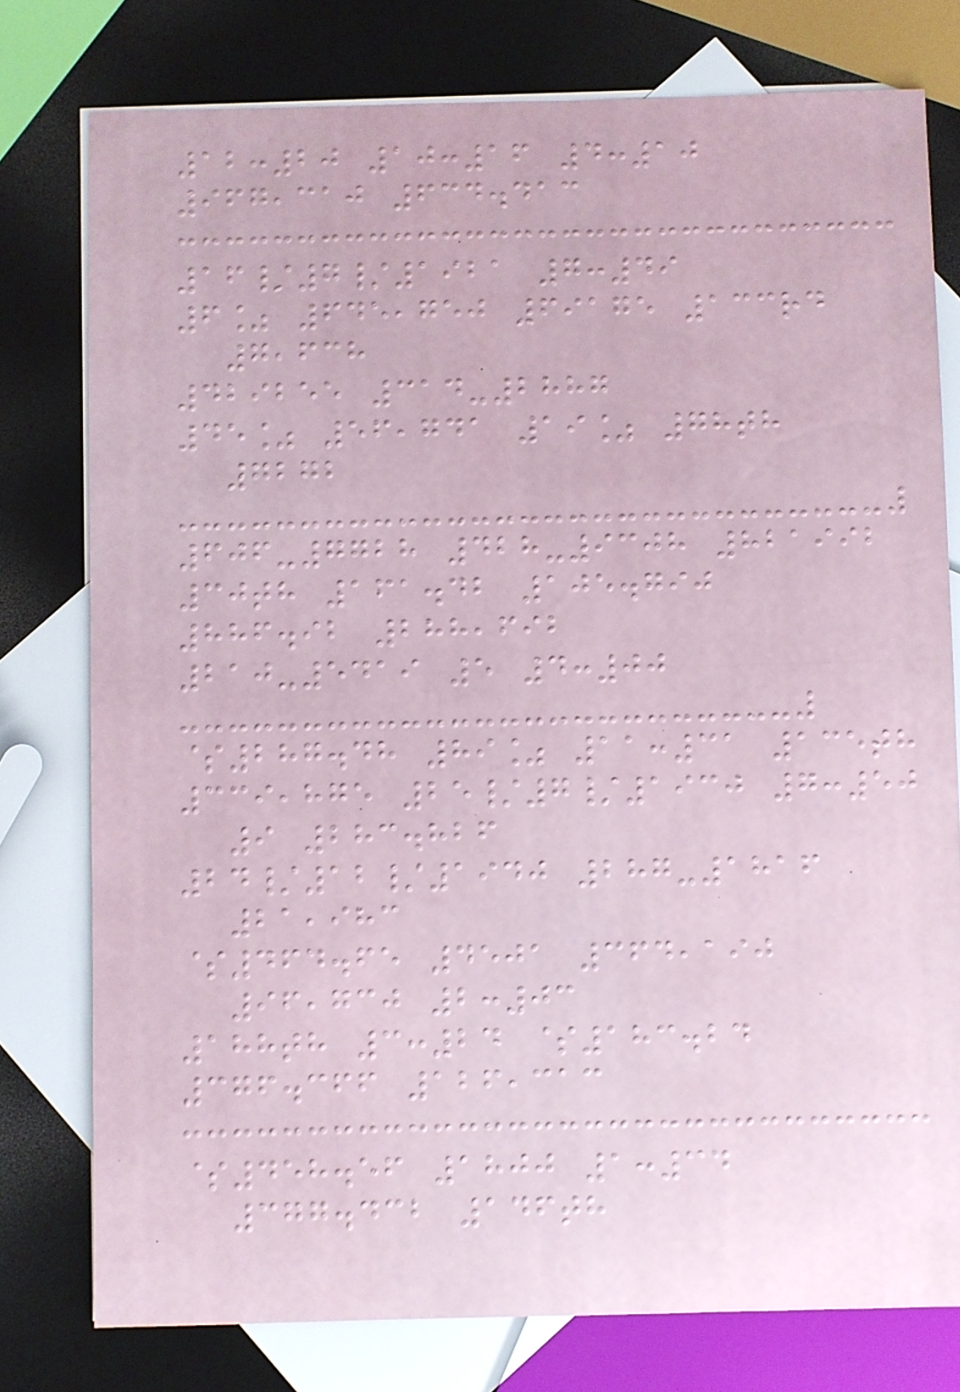12:20 10:16 4:10
967,310 634.413
16/7/1921 7:49
6% 645,750 69175 133rd
7,638
429255 314-2887
45% 56,741 19% 78th
7272
606-7728 428-9308 821992
30th 161.42 105.790
886.92 288,692
210-5419 5 4:00
$287.48 89% 11:31 135th
339,875 25/7/1930 7:50
9 283.826
24/12/1940 287-1816
21,983
$464.65 4501 364,190
96,730 2:03
188th 3:24 $183.24
376.366 126,313
$458.56 1800 1:34
377.432 146th
